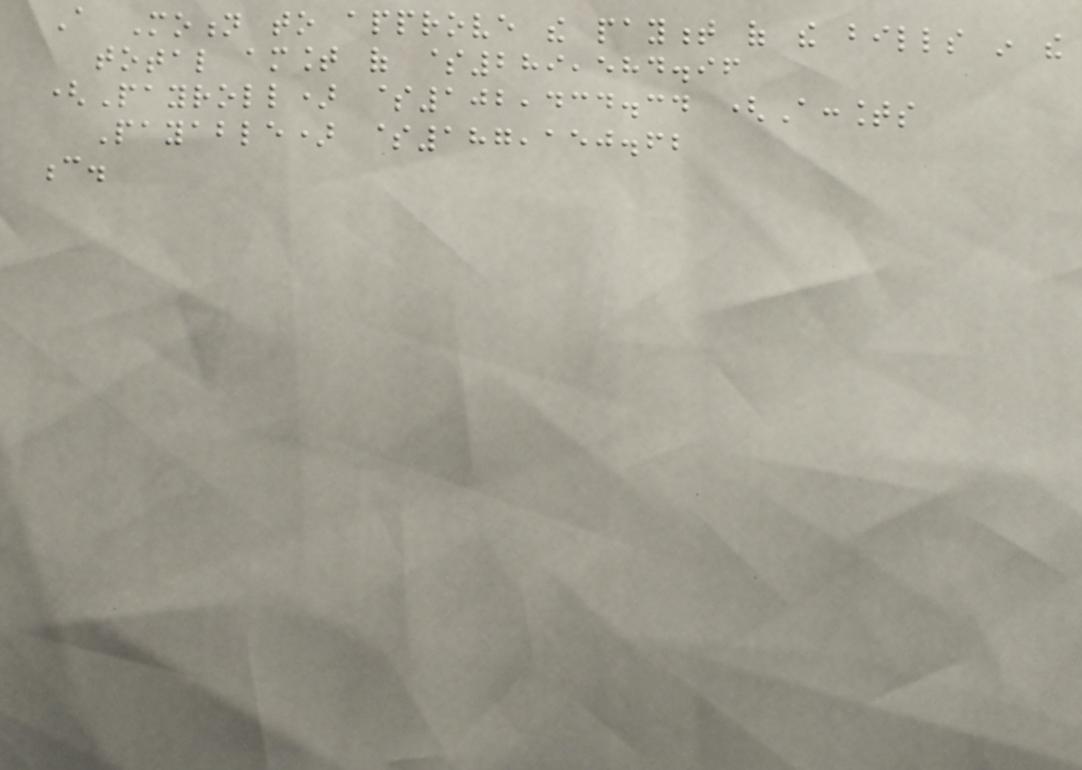A Motion to approve the payment of the bills in the
total amount of $289,584.96
(Payroll) $102,434.34 (Accounts
Payable) $187,150.62
c.
